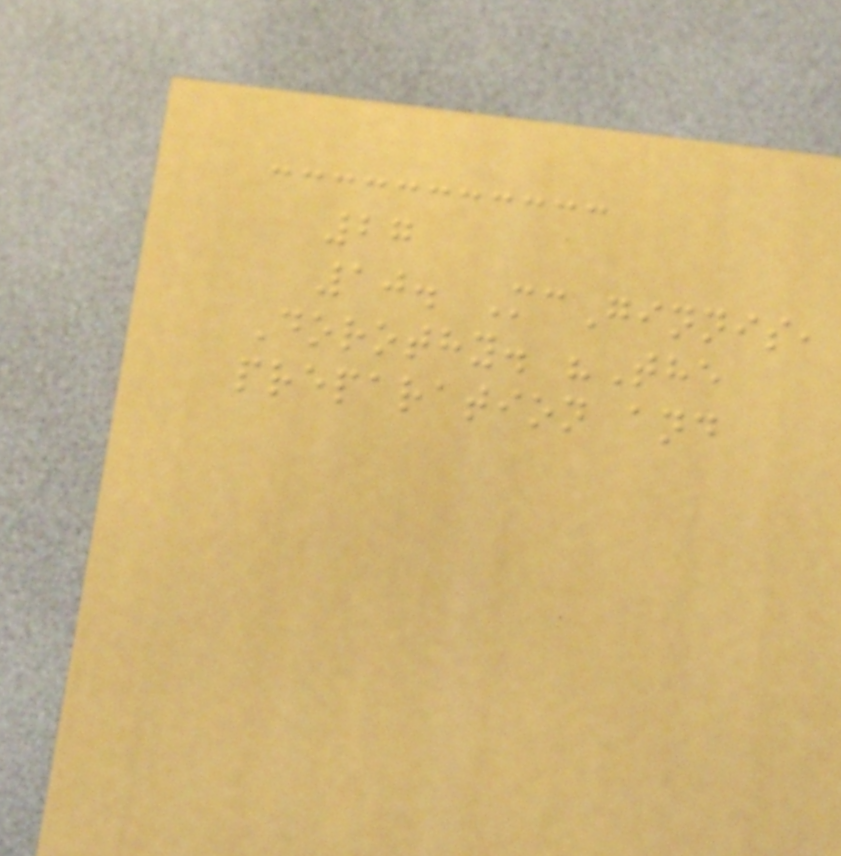27
10. McGinnis,
Dorothy. "The
preparation and
